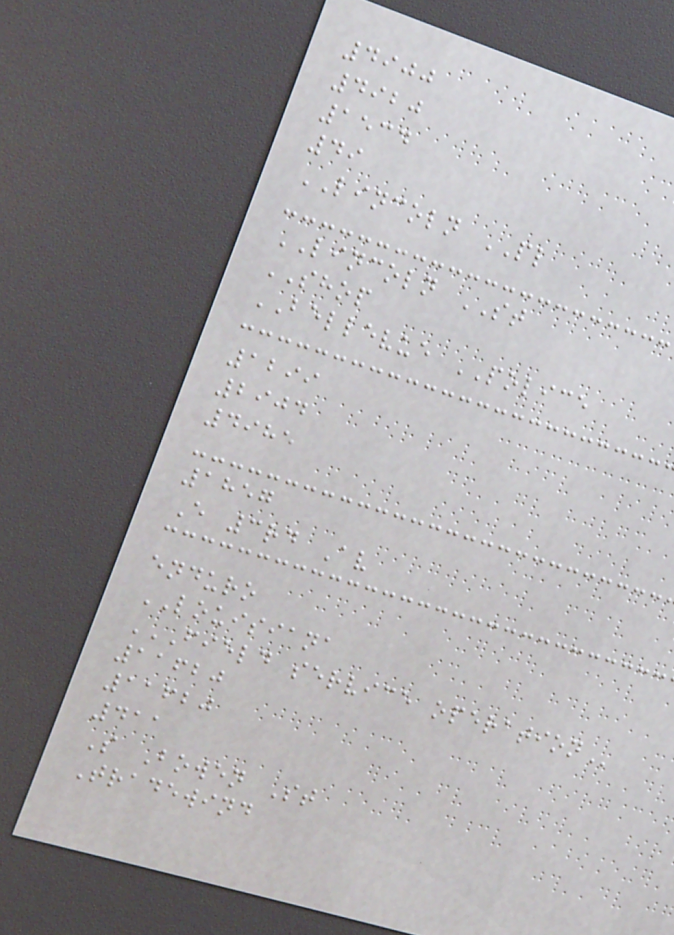4900
4920
1534
49
LINCOLN PL
LINCOLN ST
SHOP
BELLEVUE POLICE
1299
2904
4985
1857
E 3rd Av
enduro
LOUISIANA
FIELD SERVICE OPERATION
11620
11620
411
S Bowen St
Tradewind
